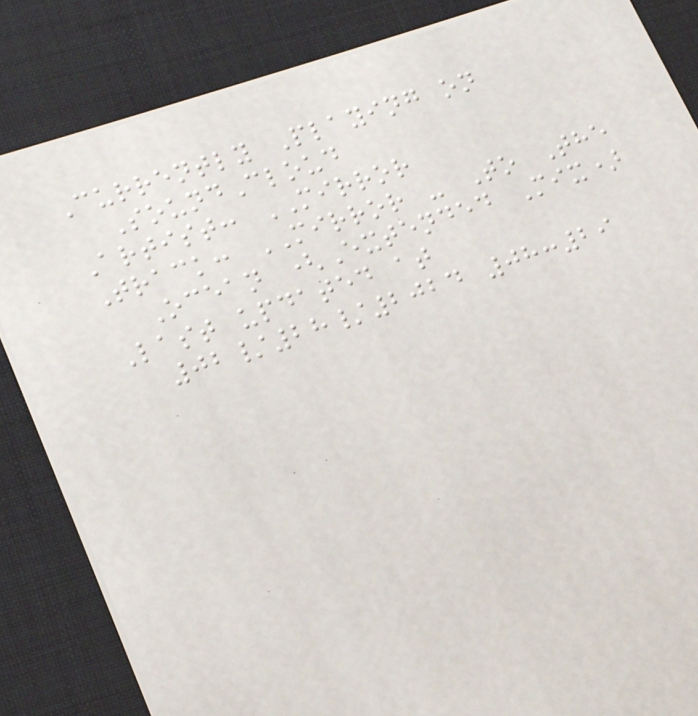Currently Playing on
SoundCloud
Artist: MIRROR
Track: MIRROR - To The
Ocean (Extended Mix)
Last updated at
02/28/2024 08:29
